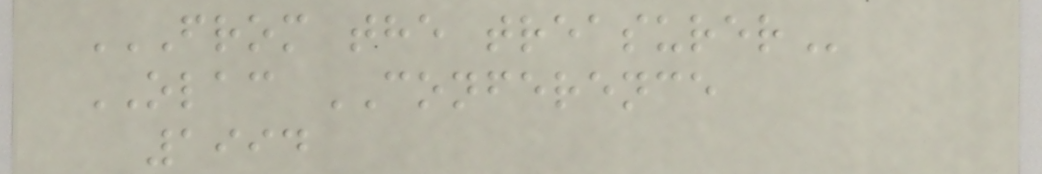FROM THE TREASURER
OLAC CONFERENCE
1994
